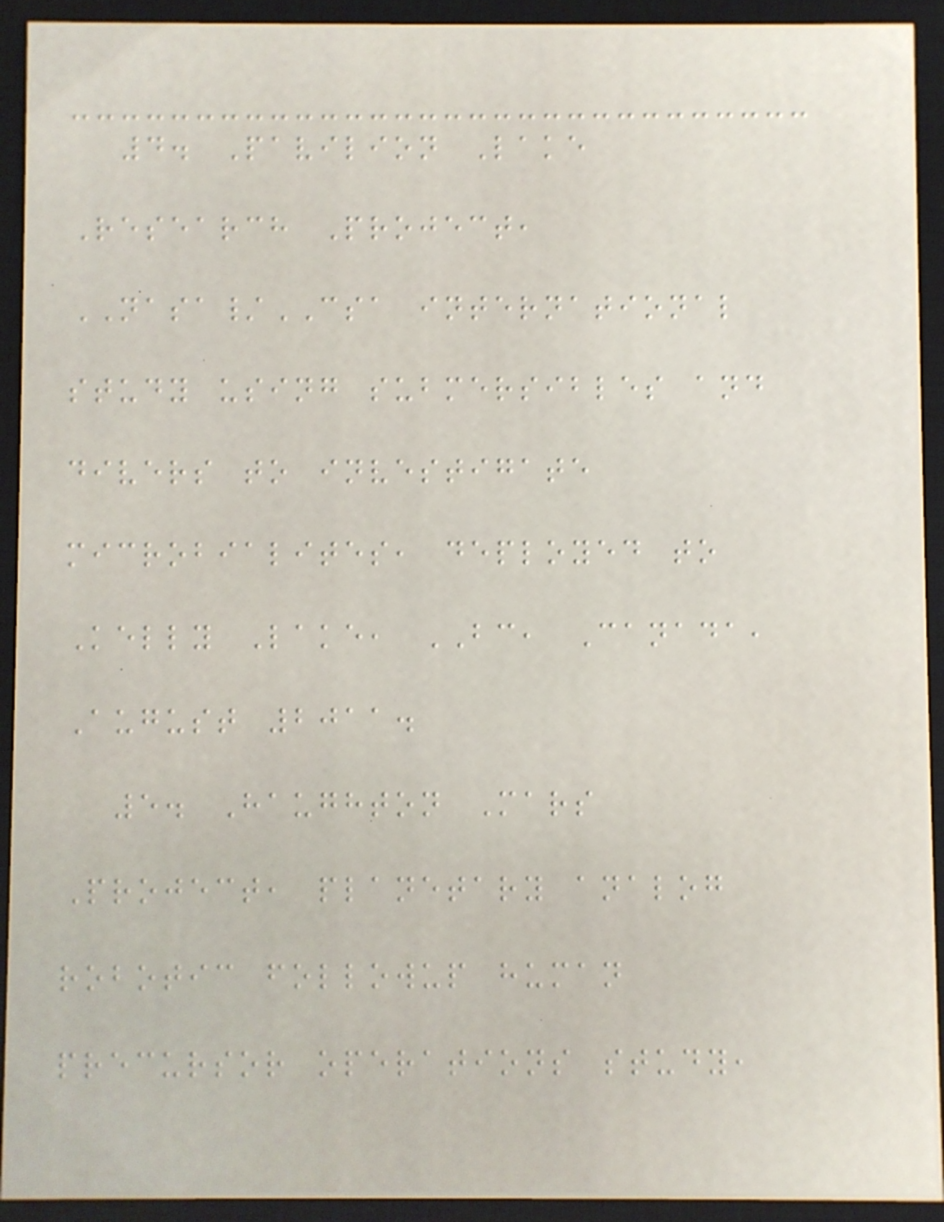4. Pavilion Lake
Research Project,
NASA/CSA international
study using submersibles and
divers to investigate
microbialites, deployed to
Kelly Lake, BC, Canada,
August 2011.
5. Haughton Mars
Project, planetary analog
robotic followup human
precursor operations study,
